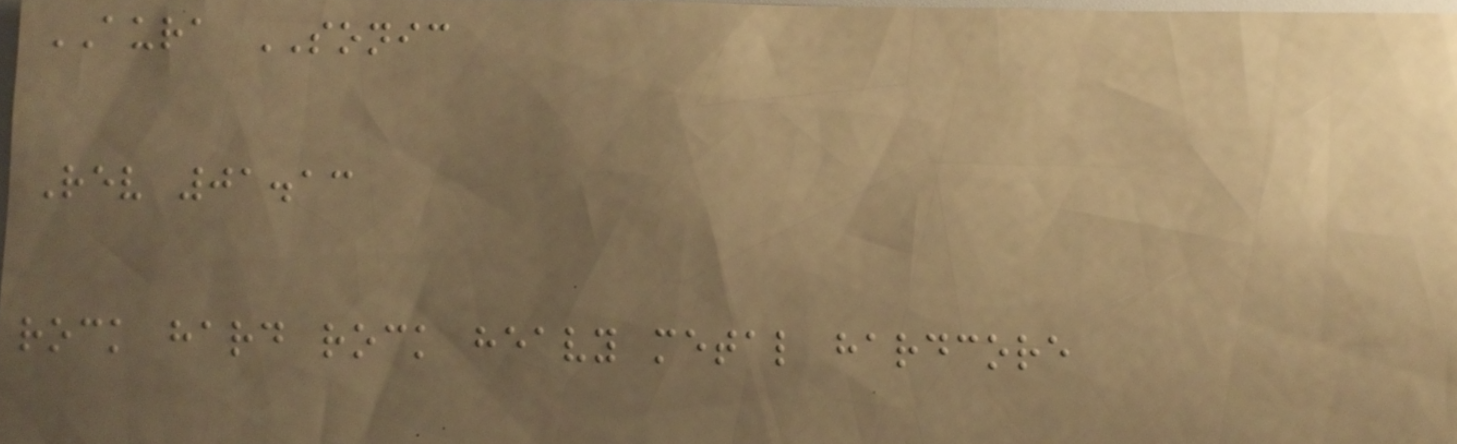AURA SONIC
Rev 01.13
rock hard rock heavy metal hardcore
